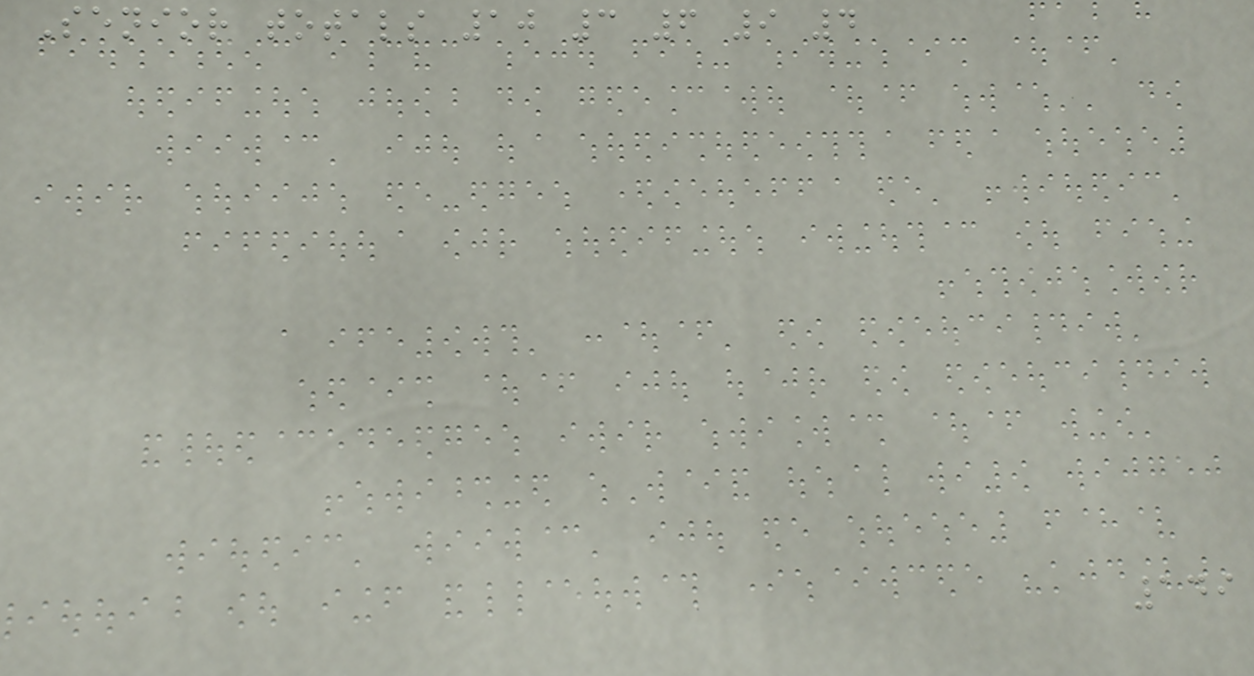Senior totals 10 3 6 9 4
149
